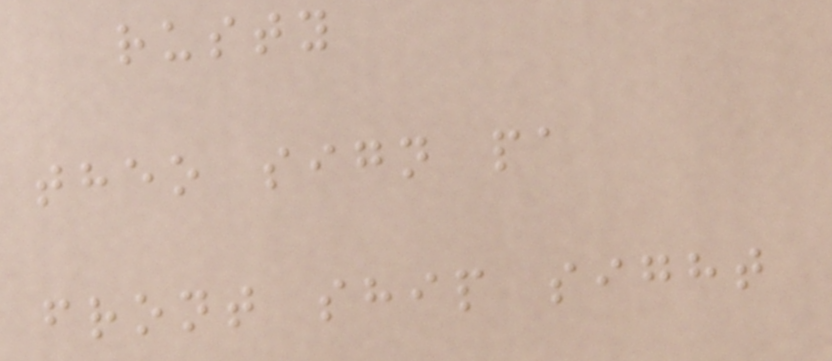rusty
theo sign pa
front ship sight
